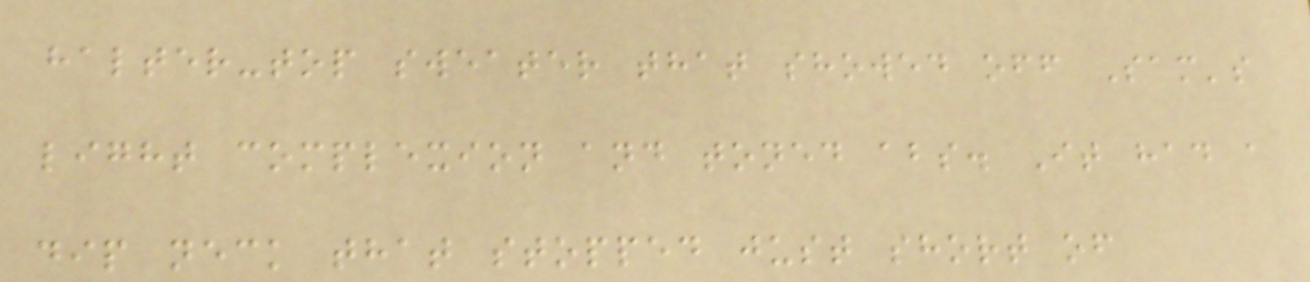halter-top sweater that showed off Sam's
light complexion and toned abs. It had a
dip neck that stopped just short of
